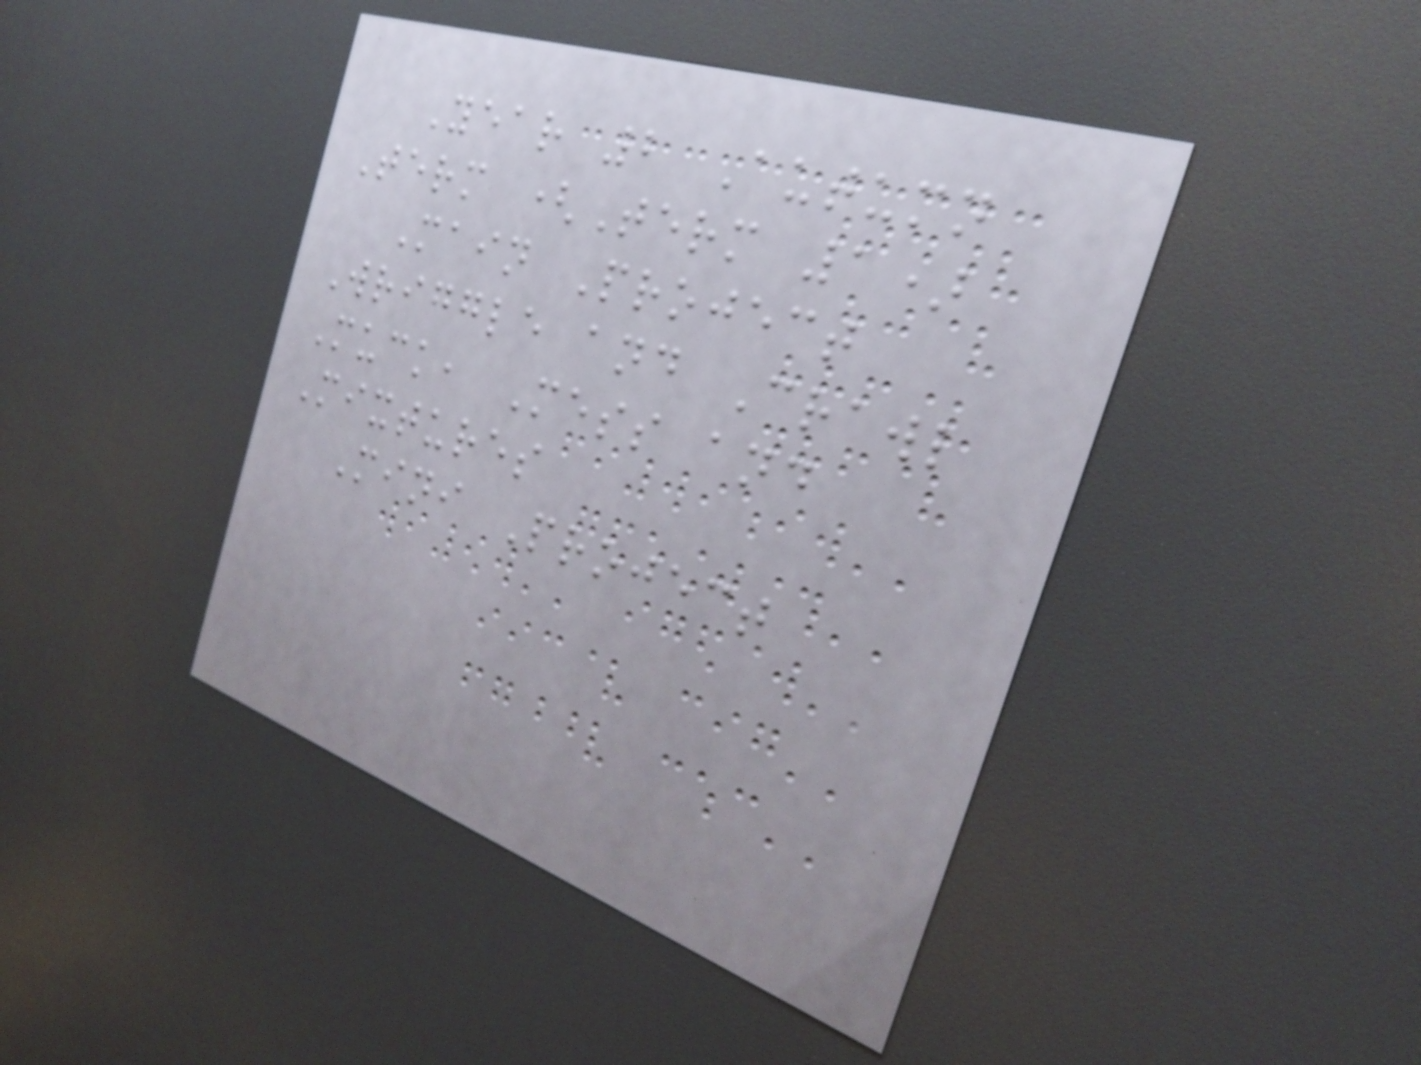Year 2 Autumn
Term (Term 1)
Main Project
Wriggle and Crawl
Muck, Mess and
Mixtures
Mini Project
